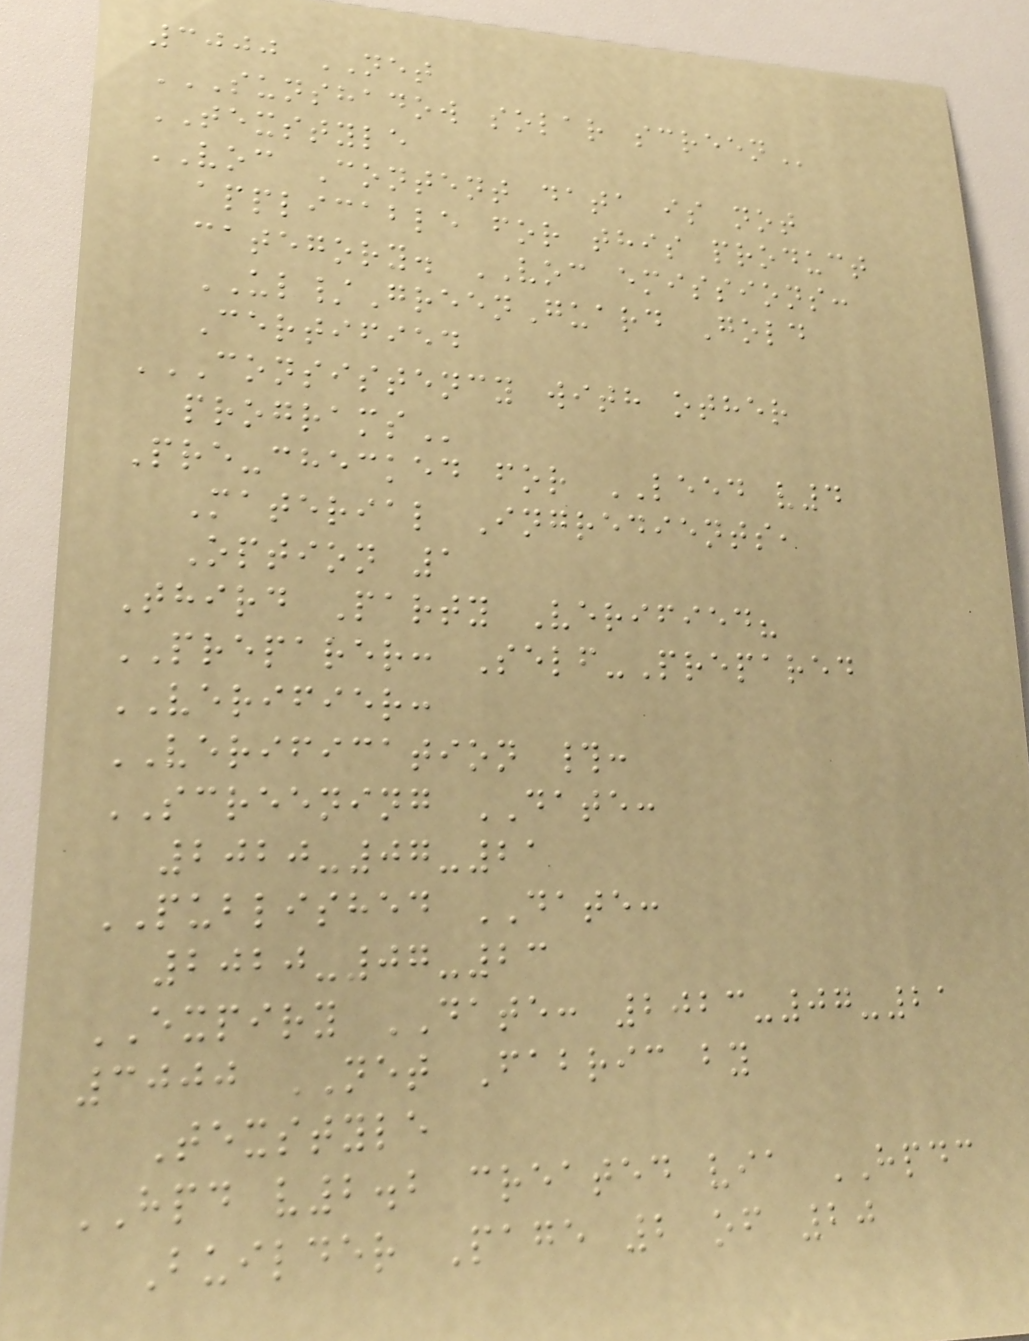3000 NET
SUNSHADOW SOLAR SCREEN
TEXSTYLE
VOC Content data is not
applicable for this product
category. VOC emissions:
UL/GreenGuard Gold
Certified
CONSISTENCY WITH OTHER
PROGRAMS
Pre-checked for LEED v4
Material Ingredients,
Option 1
Third Party Verified?
PREPARER: Self-Prepared
VERIFIER:
VERIFICATION #:
SCREENING DATE:
2020-07-21
PUBLISHED DATE:
2020-07-23
EXPIRY DATE: 2023-07-21
3000 NET Fabric by
Texstyle
HPD v2.2 created via HPDC
Builder Page 2 of 20
